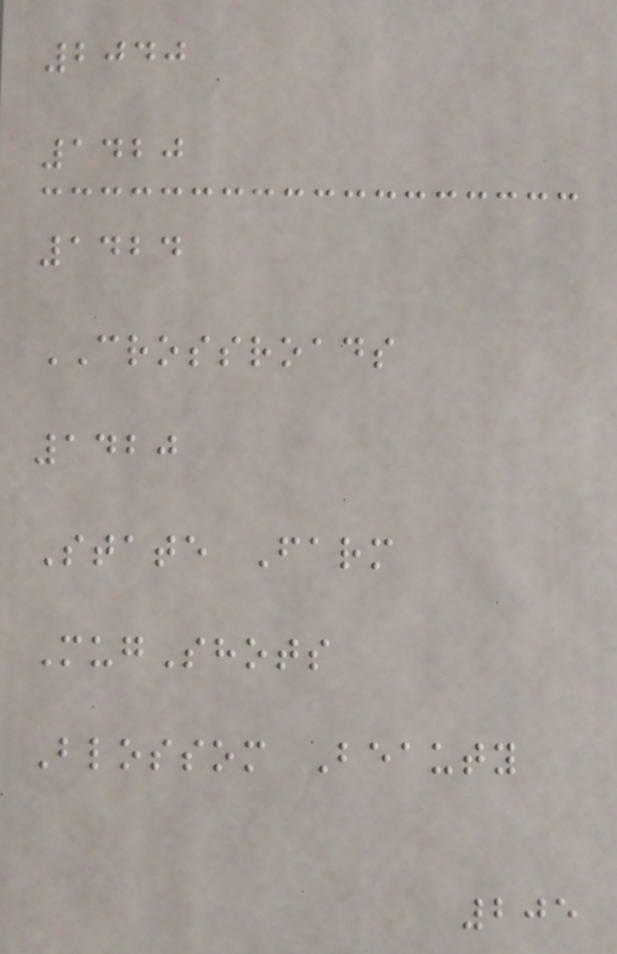2040
1420
1424
CROSSROADS
1420
State Farm
MugShots
Blossom Beauty
205
